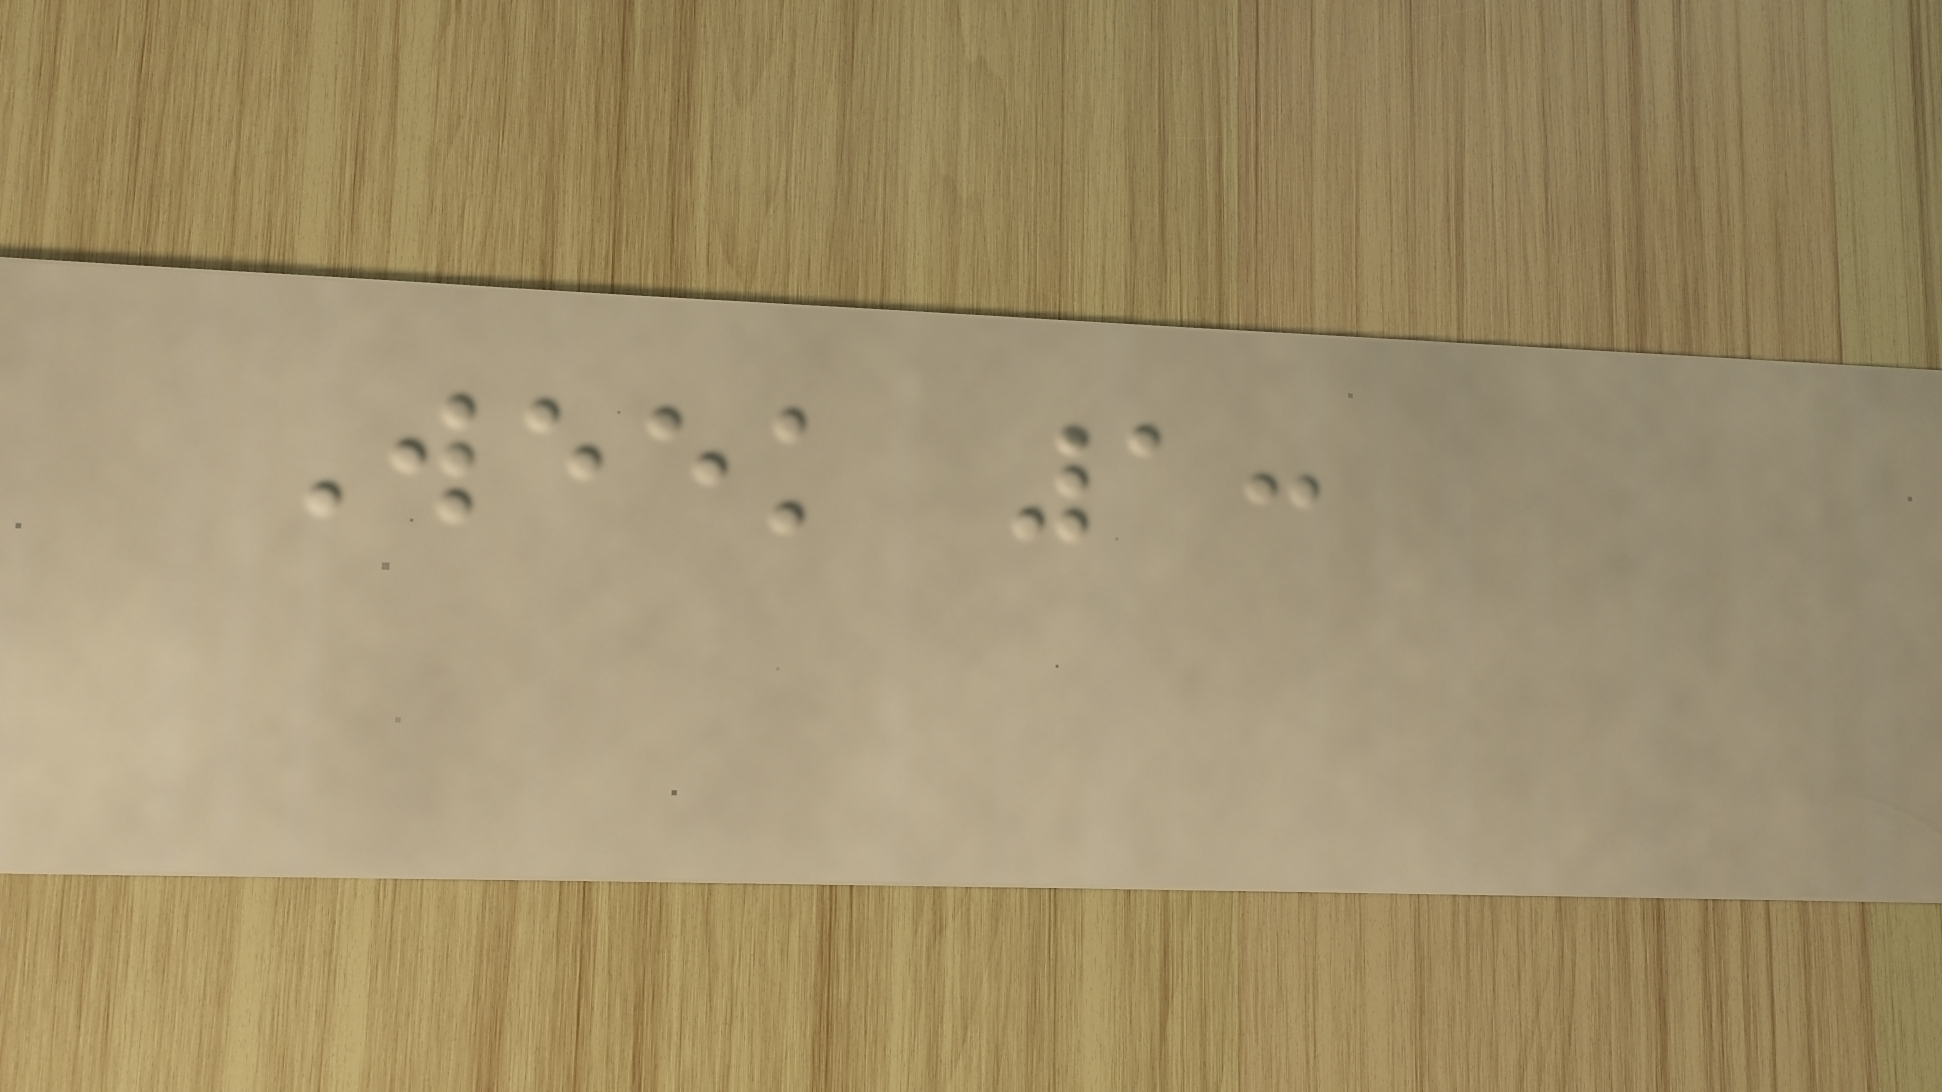Week 1:
